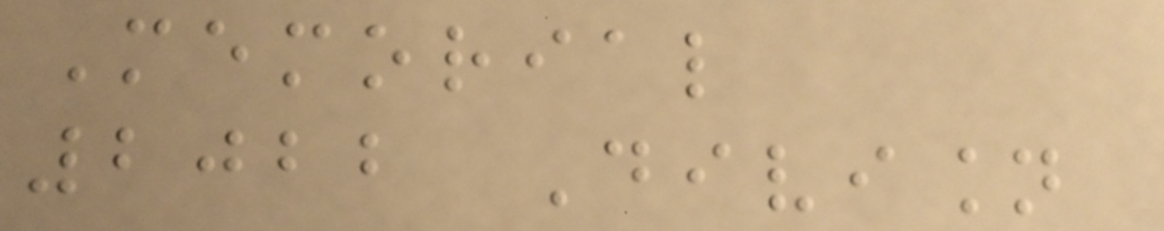Memorial
2022 Division
